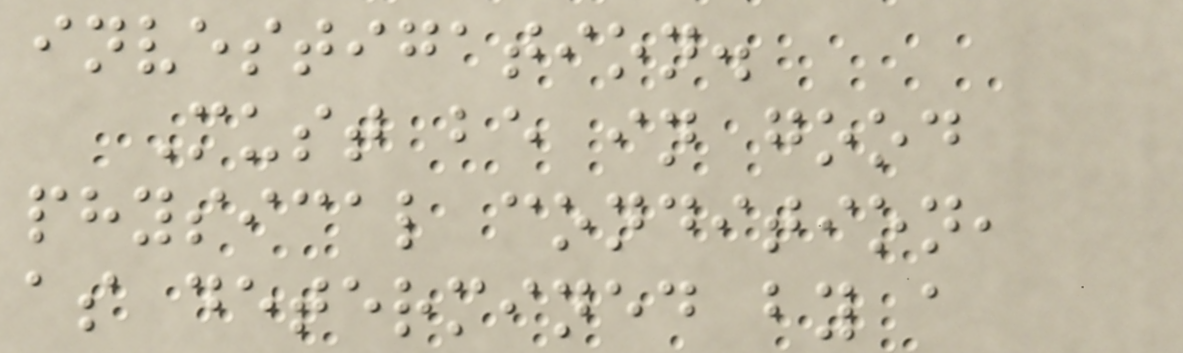investigation.
Must be in good
physical condition,
as determined by a
